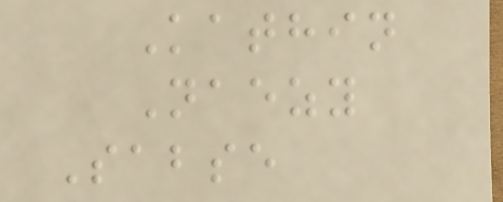Kathin
Naezy
Sabse
